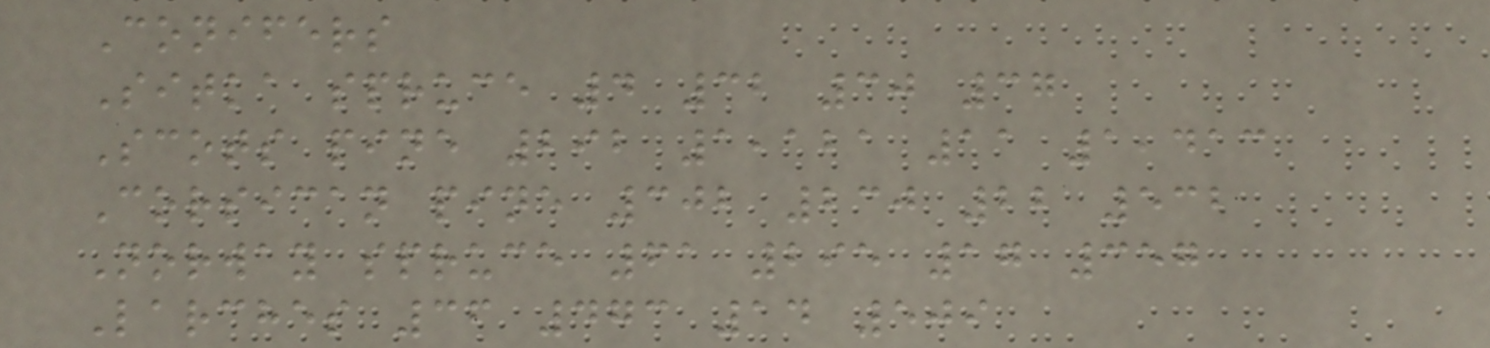Conifers
Sitka spruce 4 32 30 37
Scots pine 292 1,121 11 1,413
Corsican pine 302 230 22 532
Norway spruce 61 295 17 357
Larches 36 473 14 509
